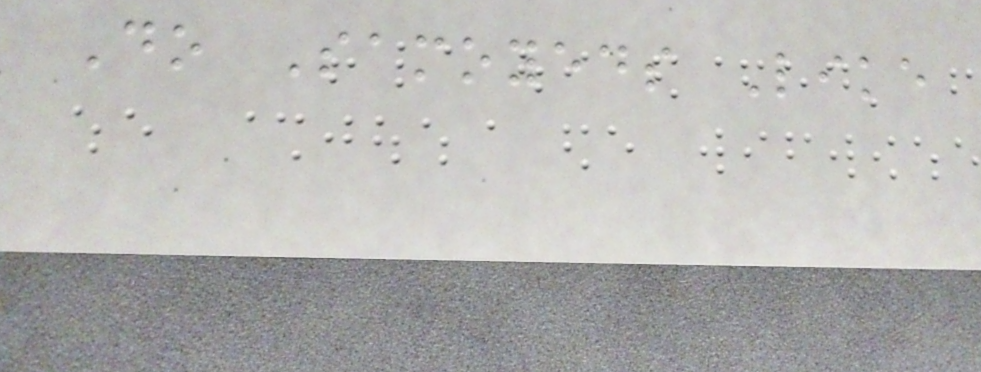Do Samoyeds Like
